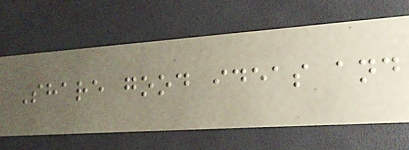Share good ideas and
